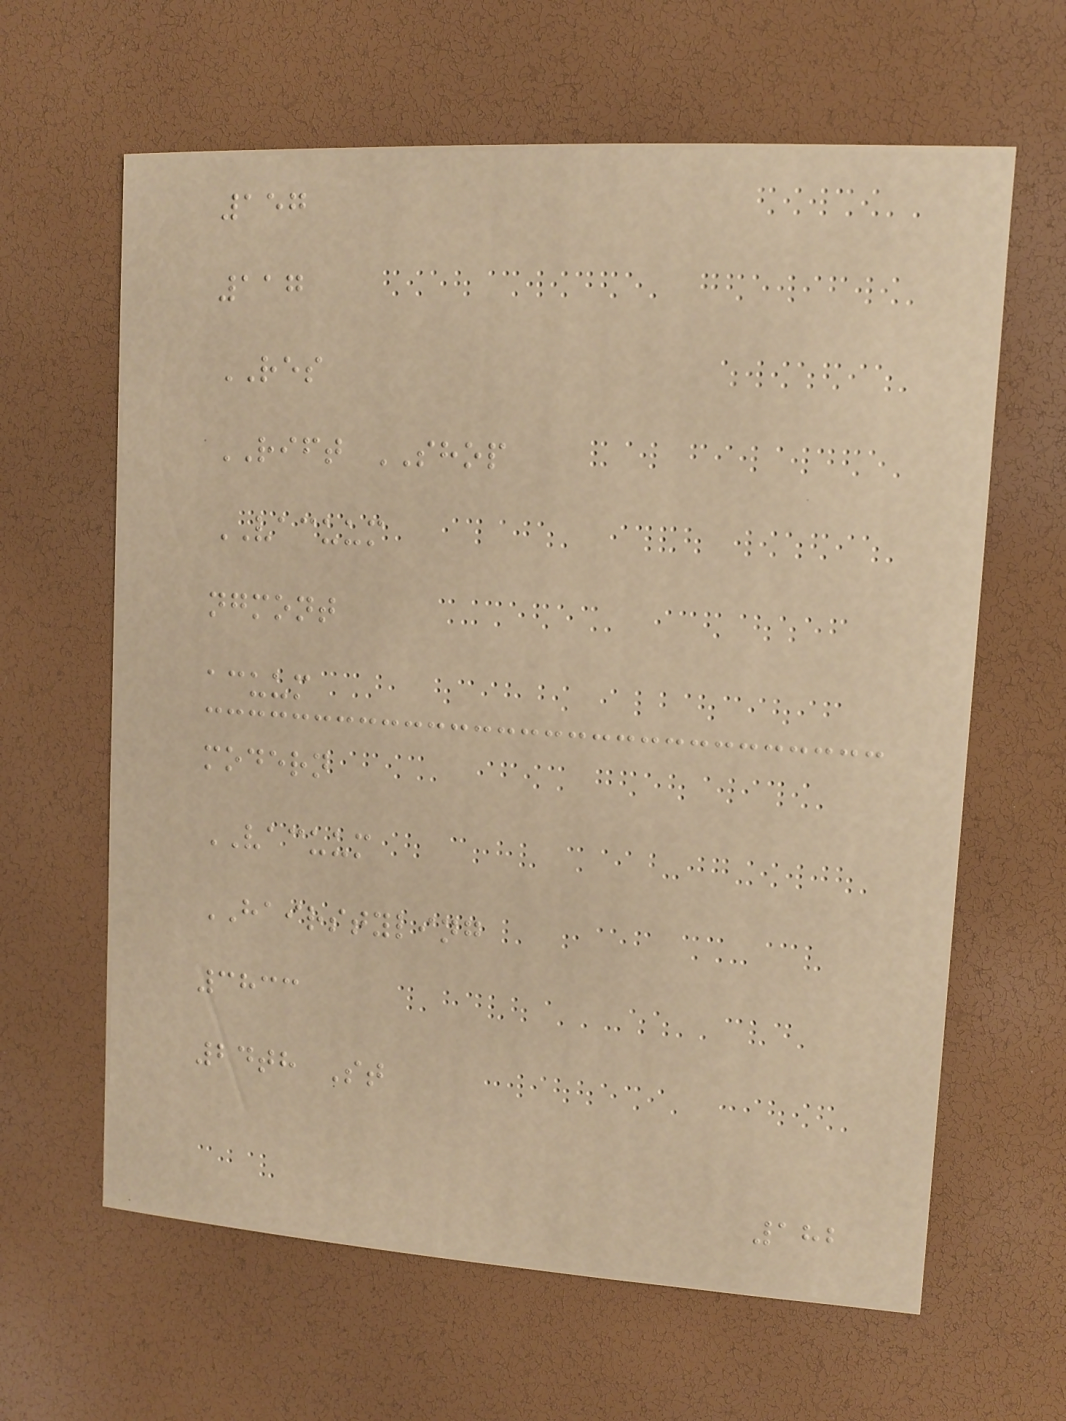157
117
RES
RIFT SHOP
VACUUM
ngmont
acuum
modern
VACUUM
HAIRSTYLING
3833
24th St
182
